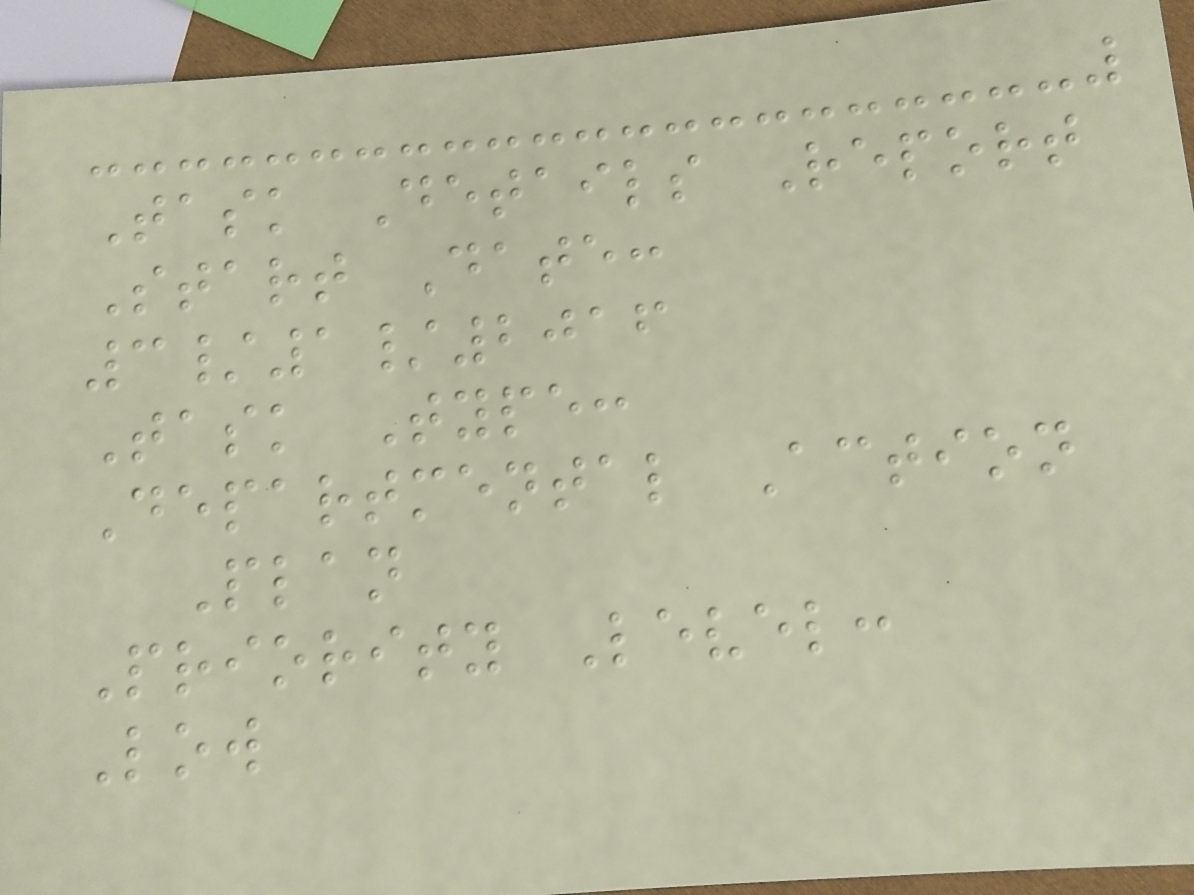Task Details Report
Start Date:
3/1/2016
Task Type:
Departmental Action
Plan
Priority Level:
Low
